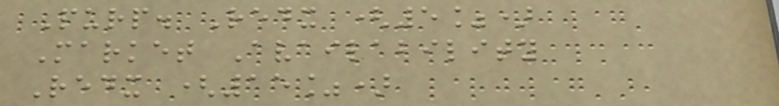Purp. Redx (5%)
Market Availability
Redx (15%)
